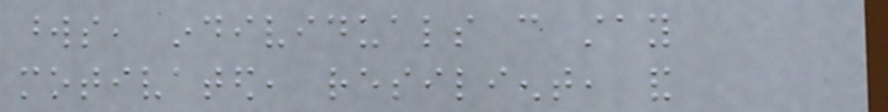words, individuals can stay
motivated, resilient, and
